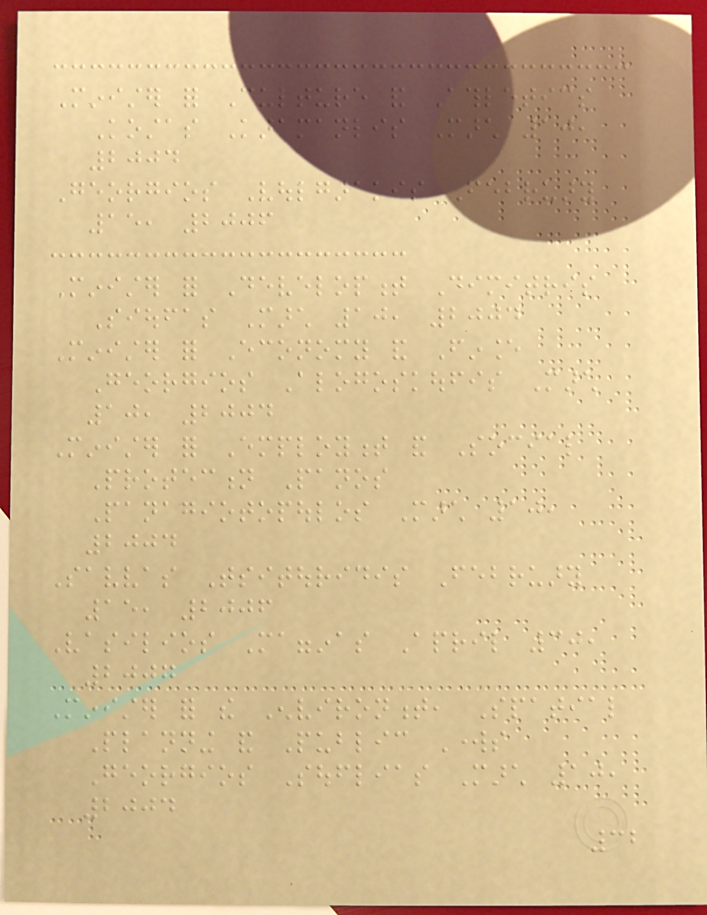Minister for Culture and Athletics
Kostas Karamanlis March 10,
2004
Georgios Voulgarakis February
15, 2006
Minister for Development Dimitris
Sioufas March 10, 2004
Minister for Economy and Finance
Georgios Alogoskoufis March
10, 2004
Minister for Employment and Social
Protection Panos
Panagiotopoulos March 10,
2004
Savvas Tsitouridis February
15, 2006
Vasilios Magginas April 30,
2007
Minister for the Environment, Spatial
Planning and Public Works
Georgios Souflias March 10,
2004
32
